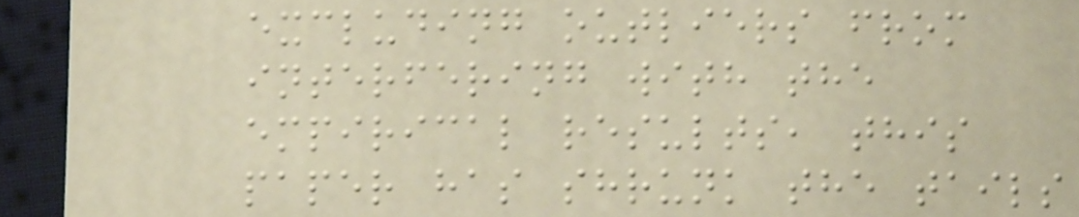excluding outliers from
interfering with the
empirical results, this
paper has shrunk the tails
